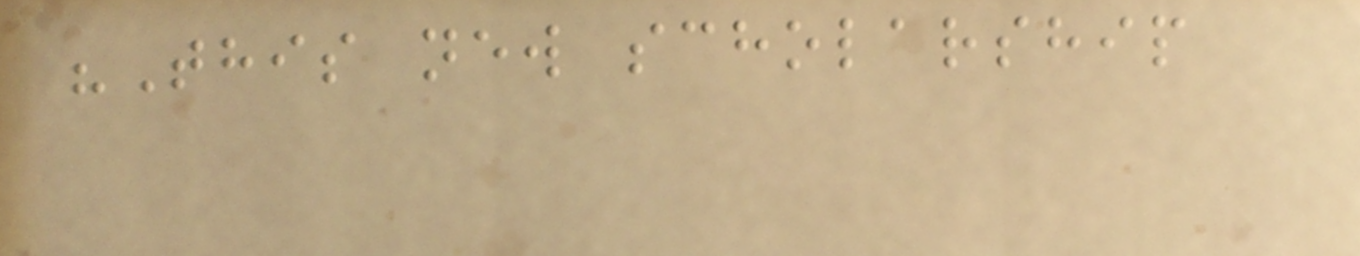"This new scholarship
